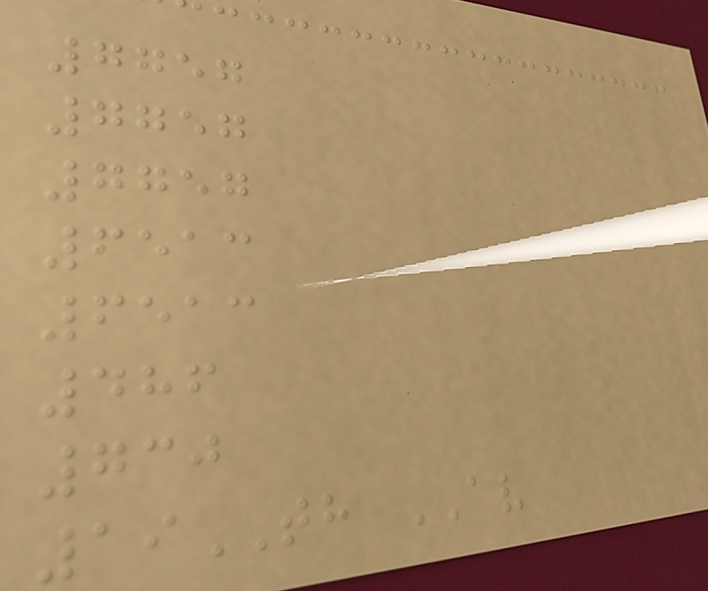7757
7757
7757
6513
6513
486
730
19TH AV
